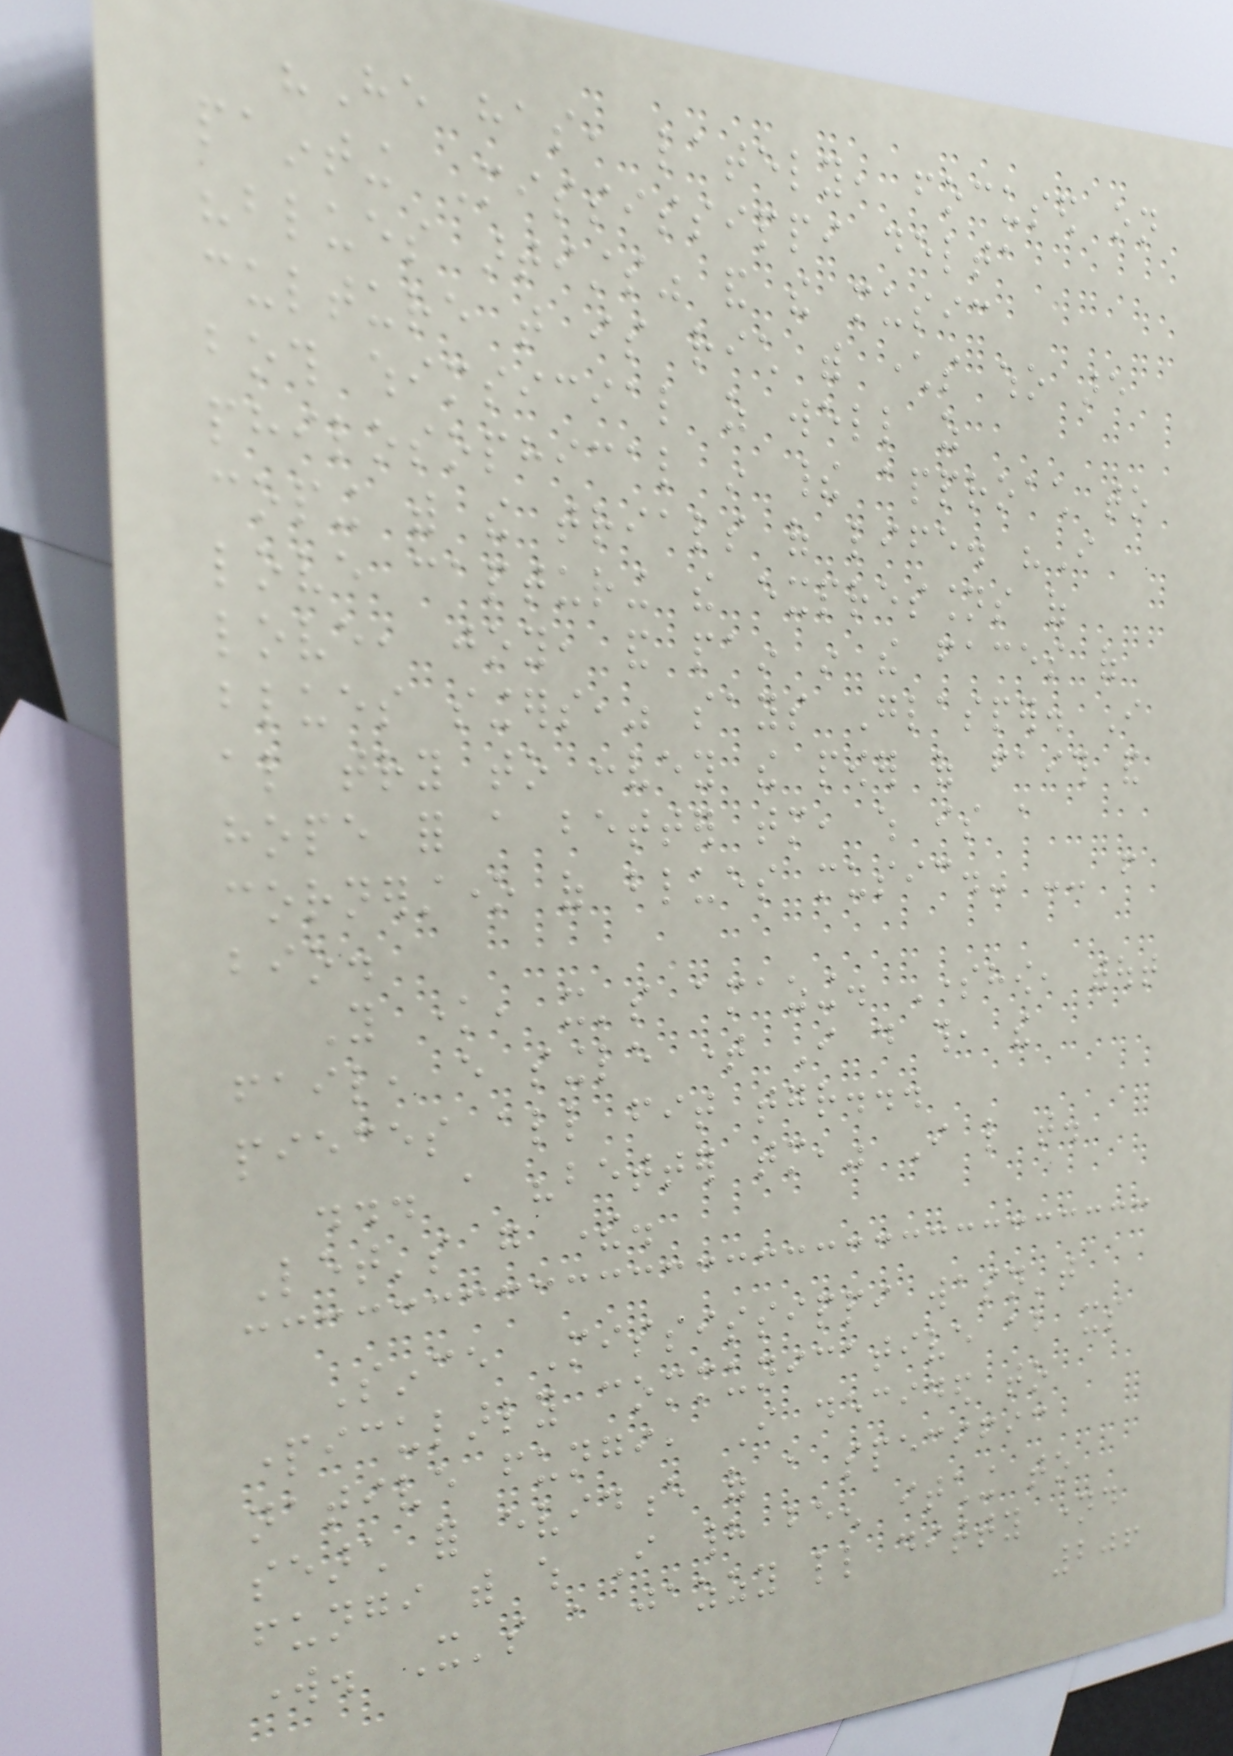"He has, lately, focused on
painting Mississippi delta
"blues artists" and the music
culture that is rich with characters who are
both whimsicial as well as
philosophical in their approach to
coping with the trials of life. "I
love capturing the expressions of
love, joy, and pain in the faces of
blues singers," says Glasper. I
also try to convey the power of faith and
hope for a better tomorrow, which is a
cornerstone of blues music." -- from
bio.
You know, it's amazing. Somehow, without
fail, every single time I do this, the
pieces all fit together...
... a "better tomorrow," I like that.
Let's go there.
Since Mississippi wasn't
particularly communicative about its
native fungi, I decided to
search for evidence of a specific
fungi with which I had been itching to
work. It's a jazzy little ditty named
206
